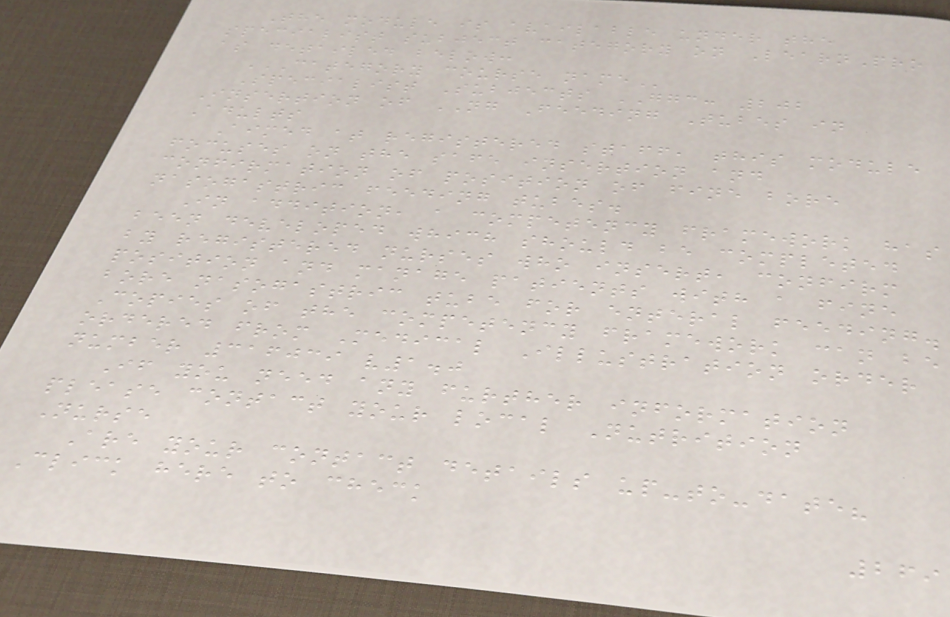The module is available under the
specialist subject category on LearnPro
as detailed below:
CATEGORY COURSE NAME
Specialist Subjects GGC: 202
Insertion of NG Feeding Tubes in
Adults
Aimed at registered staff, this module
focuses on the safe insertion and
confirmation of position of fine bore
nasogastric feeding tubes.
In addition, a competency framework has
been developed which should be completed
by registered nurses who insert, confirm
position and manage patients with a fine
bore nasogastric tube for enteral feeding.
Copies of the competency framework can be
ordered from Medical Illustration order
number 316039 v1.0
If you need any further information
please contact your local Nutrition
Nurse
Are your contact details up-to-date?
Click here to check
269
